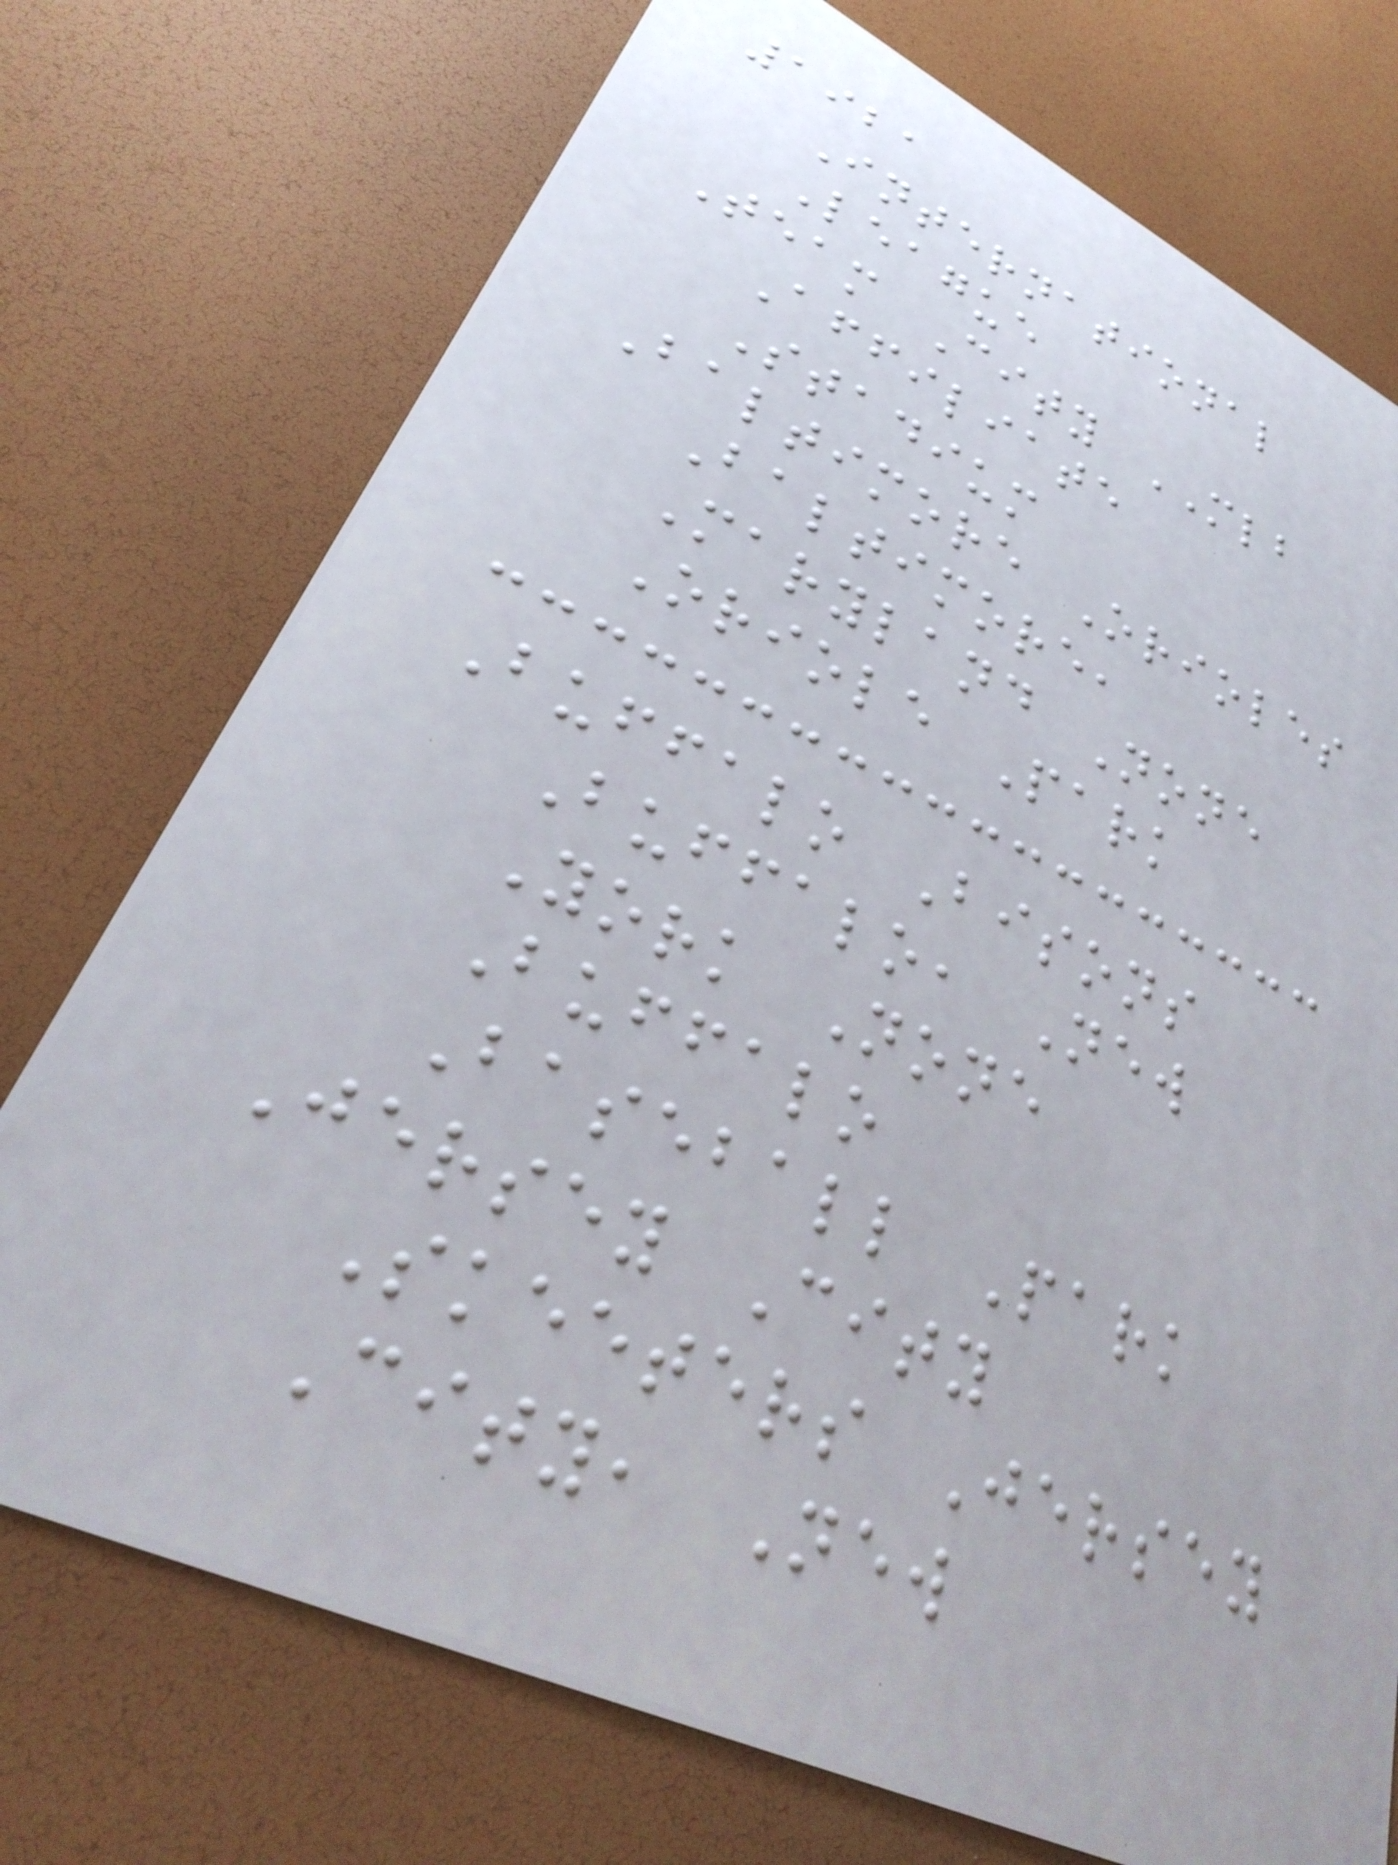1921
International
League
Team City MLB
Affiliate
Stadium
Baltimore Orioles
Baltimore,
Maryland None
Oriole Park
Buffalo Bisons
Buffalo, New
York None
Buffalo
Baseball Park
Jersey City
Skeeters Jersey
City, New
